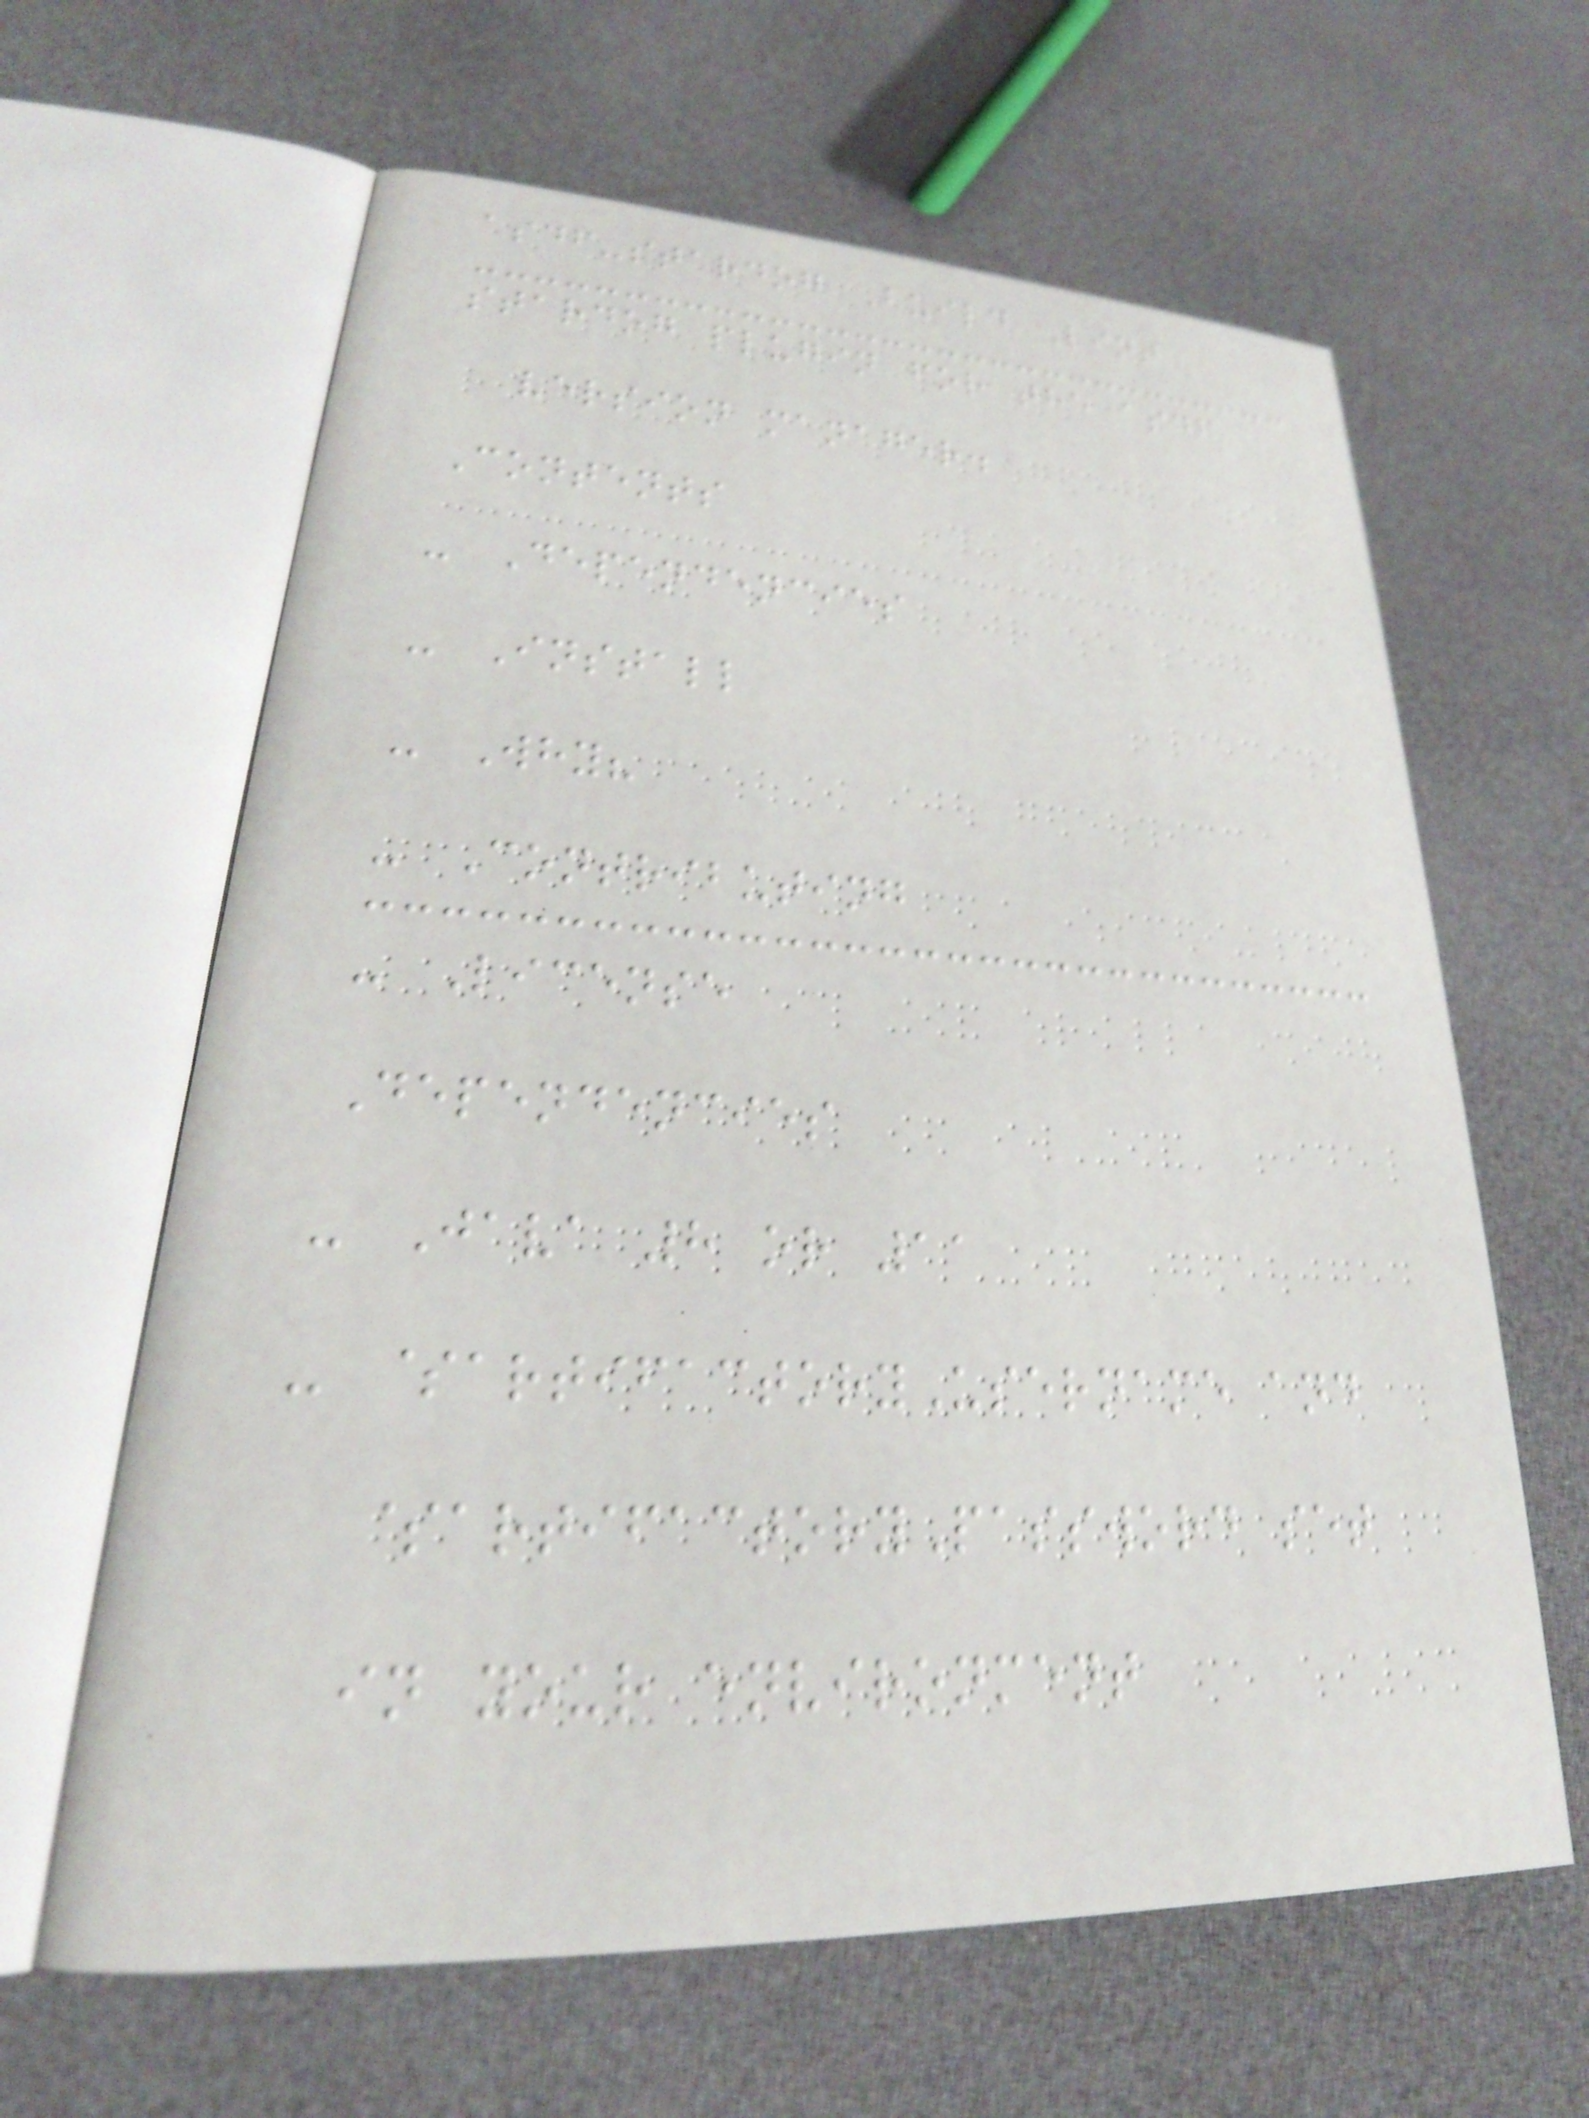asdf-stardog Build Lint
stardog plugin for the asdf
version manager.
Contents
- Dependencies
- Install
- Why?
- Contributing
- License
Dependencies
- Java 8 or 11
- $artifactoryUsername and
$artifactoryPassword set
in your environment
